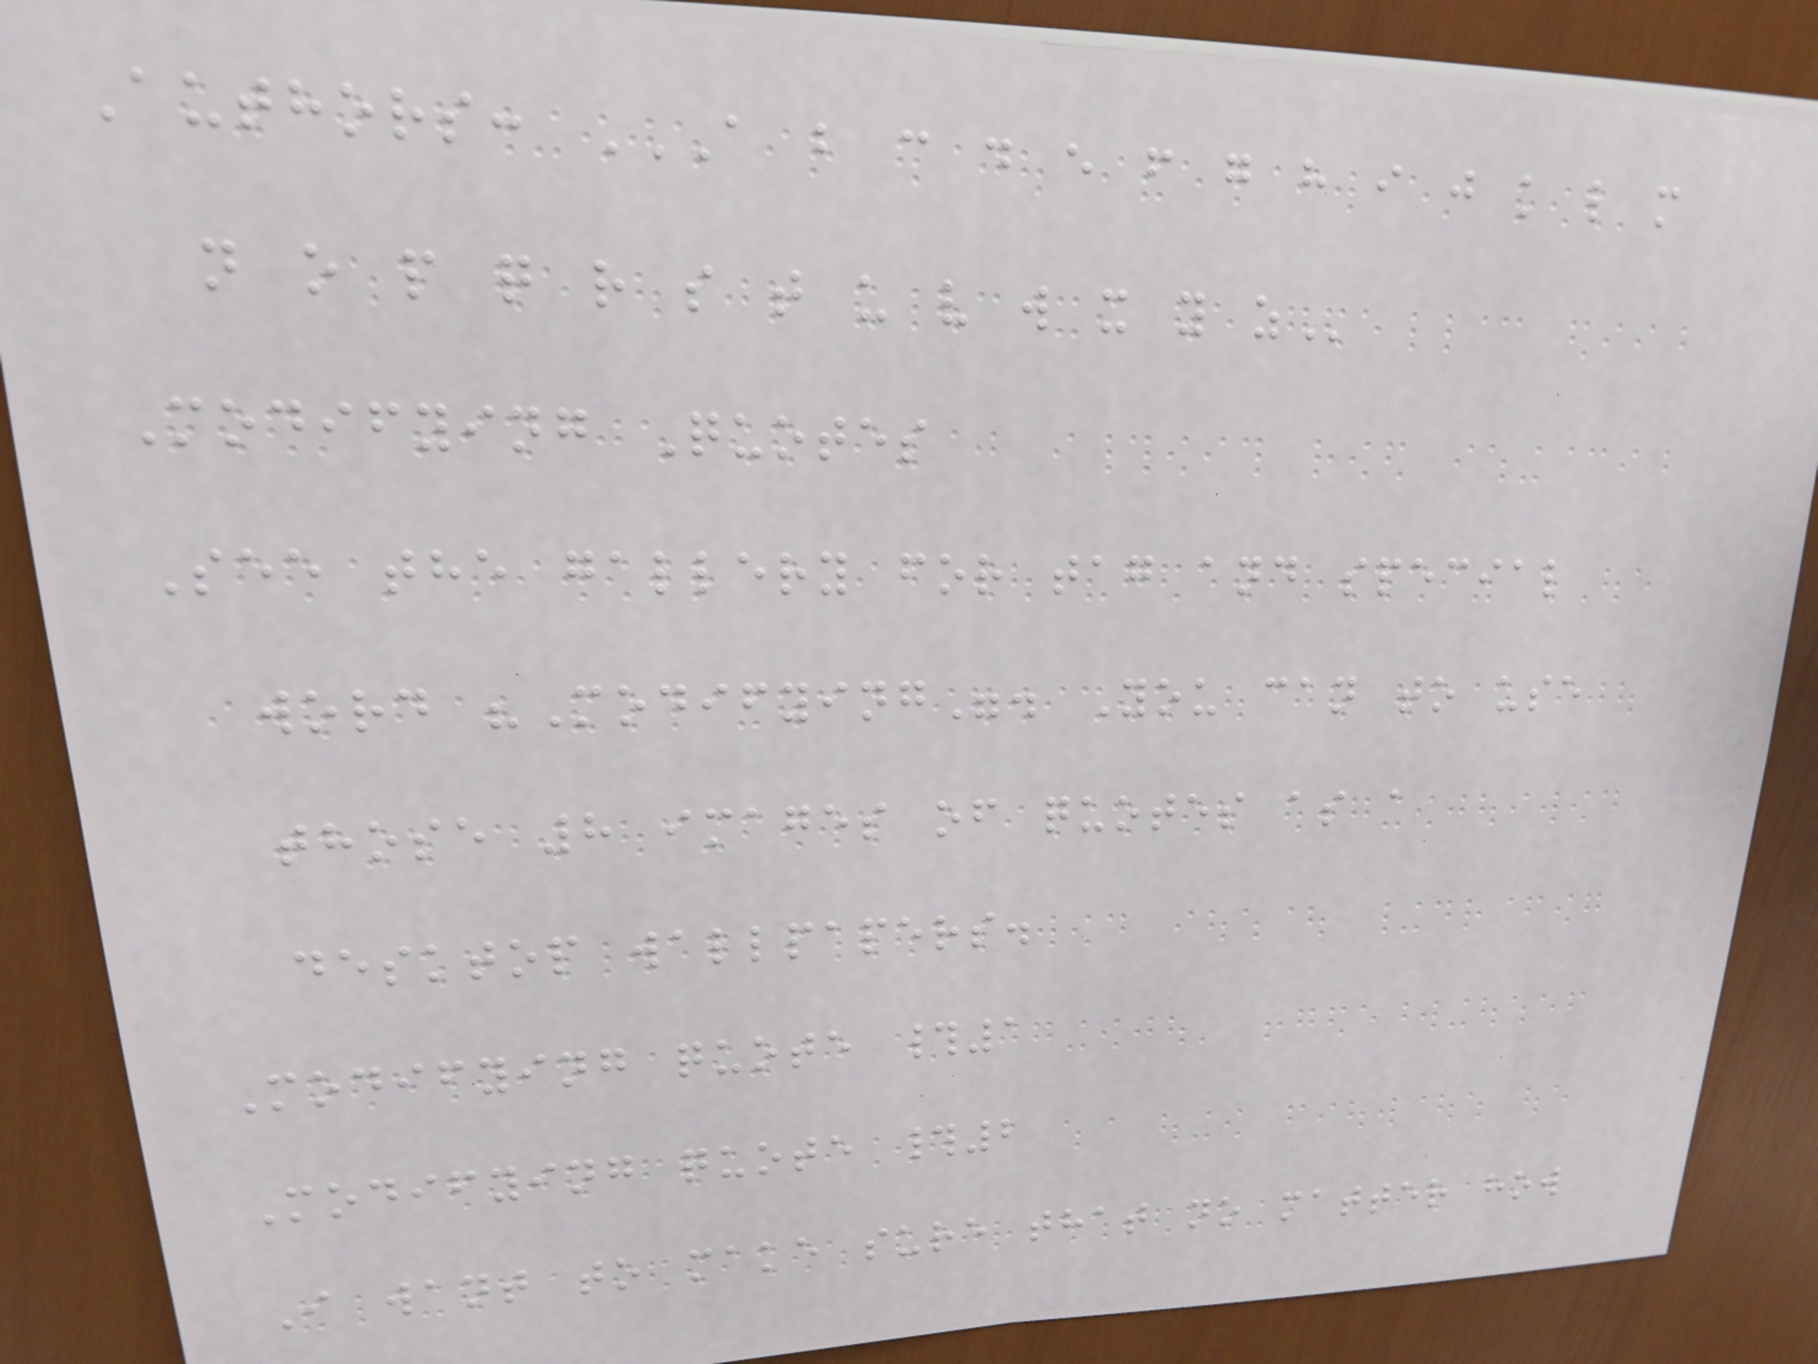Authors: A B C D E F G H I J K L M
N O P Q R S T U V W X Y Z
Modifying Quotes
See the gallery for tag and special
word "Modifying". You can to use
those 8 images of quotes as a
desktop wallpapers.
Modifying quote #1
Modifying quote #2
I want to make sure that no matter how
